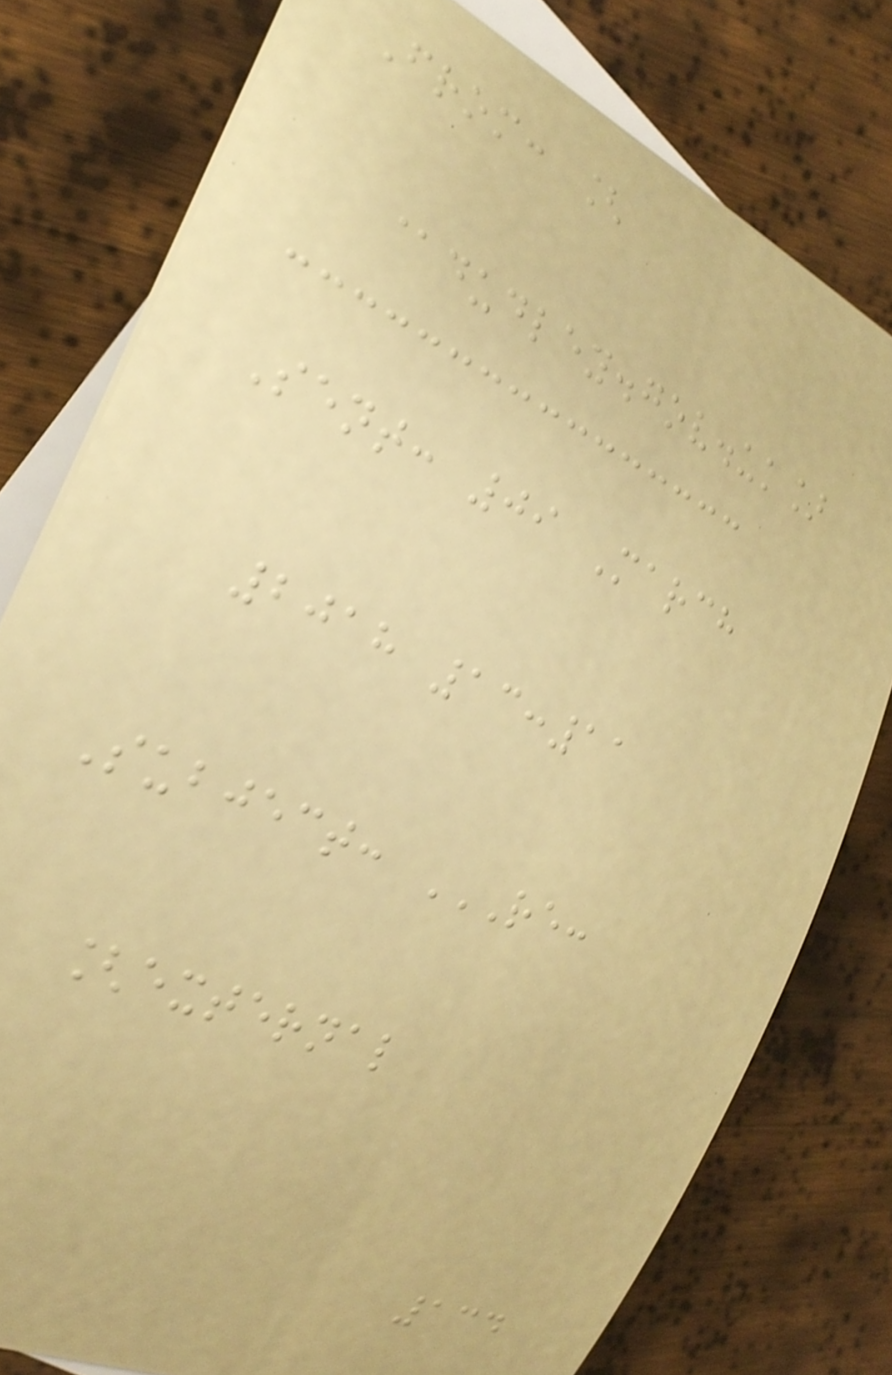From: [
@dudley.gov.uk]
Sent: 09 March
2018 13:11
Subject: RE:
[EXTERNAL
134
